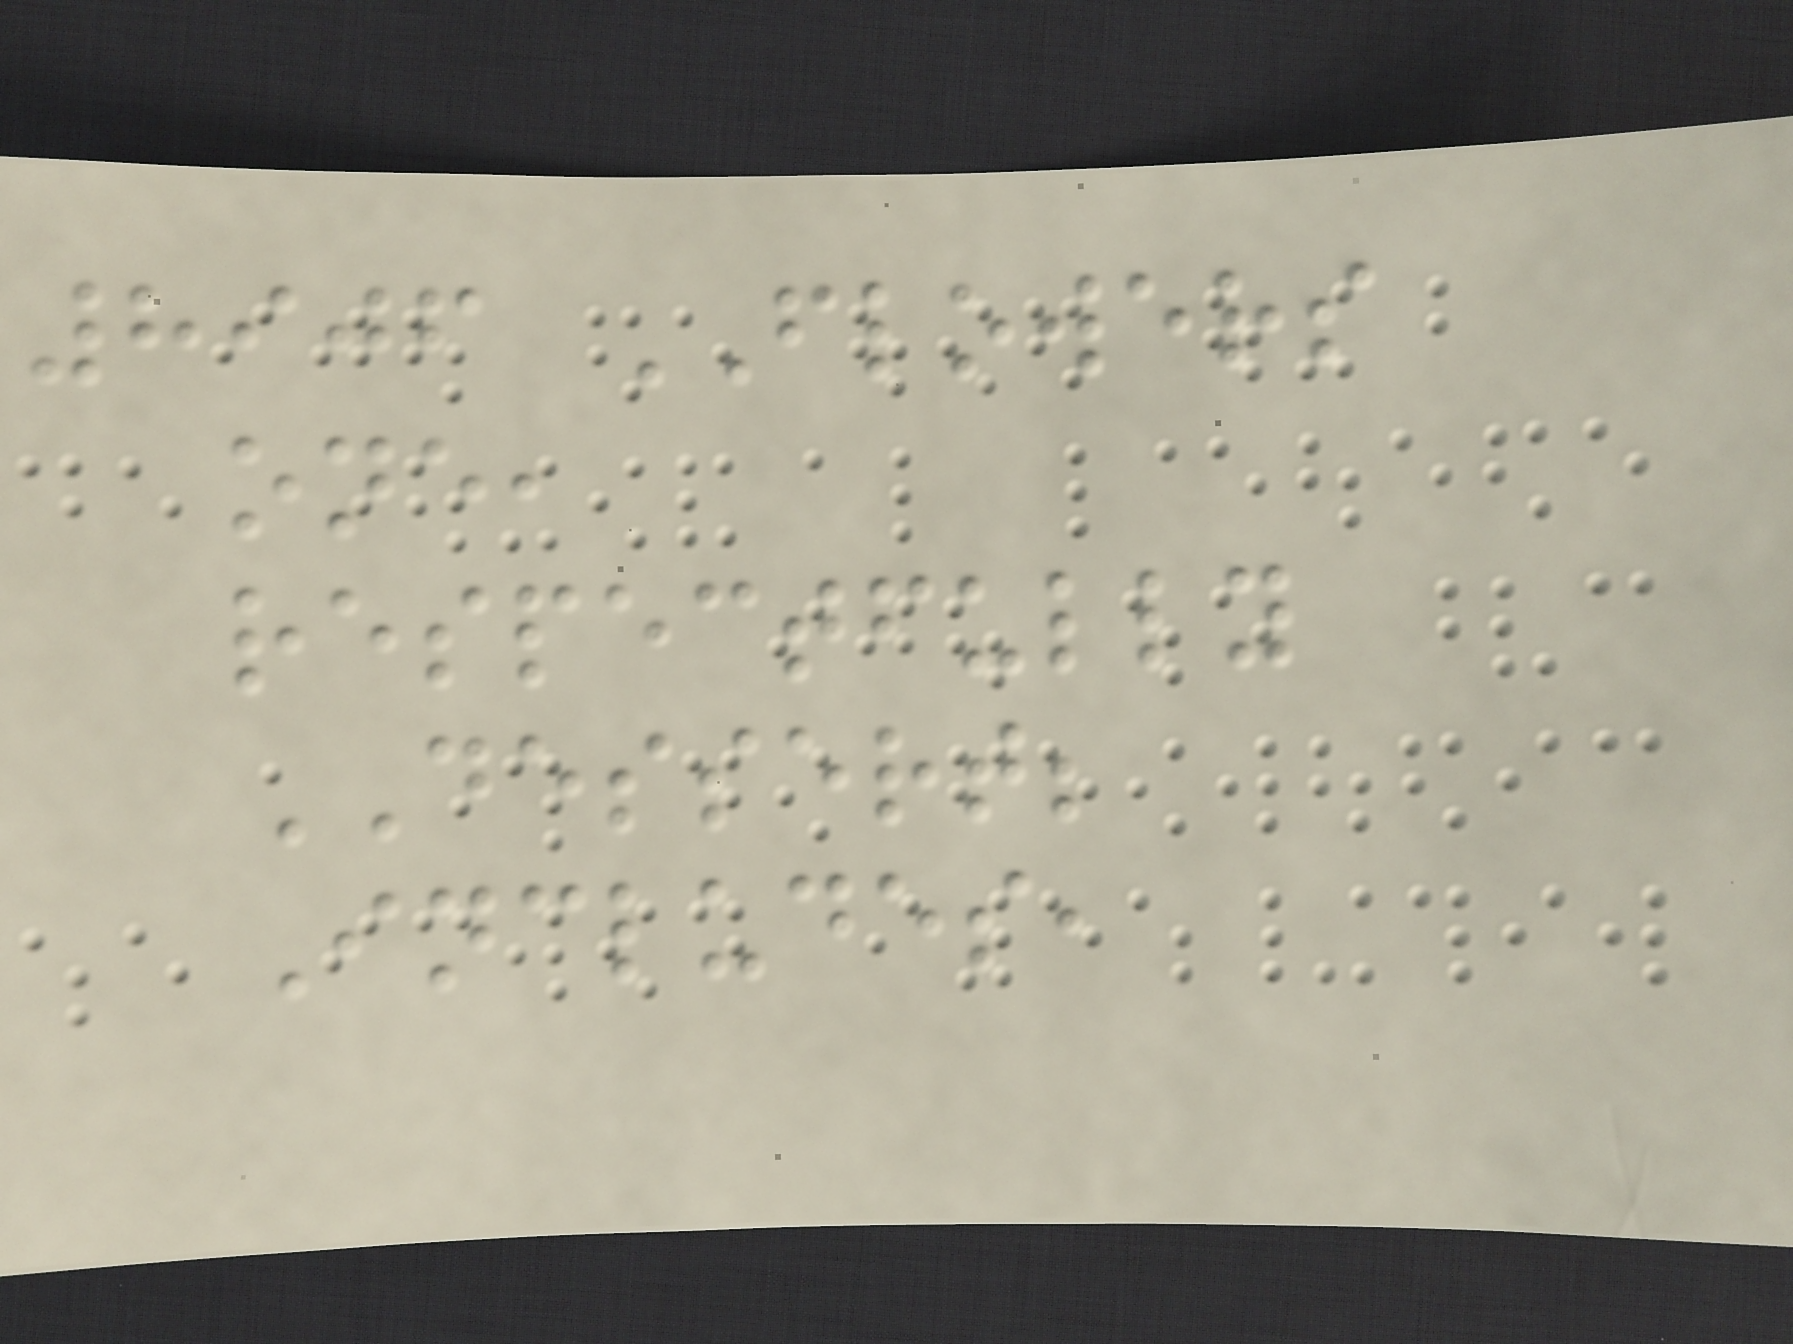8906 FLOWERS
one,
respectfully
DESSERT;
Includes,
